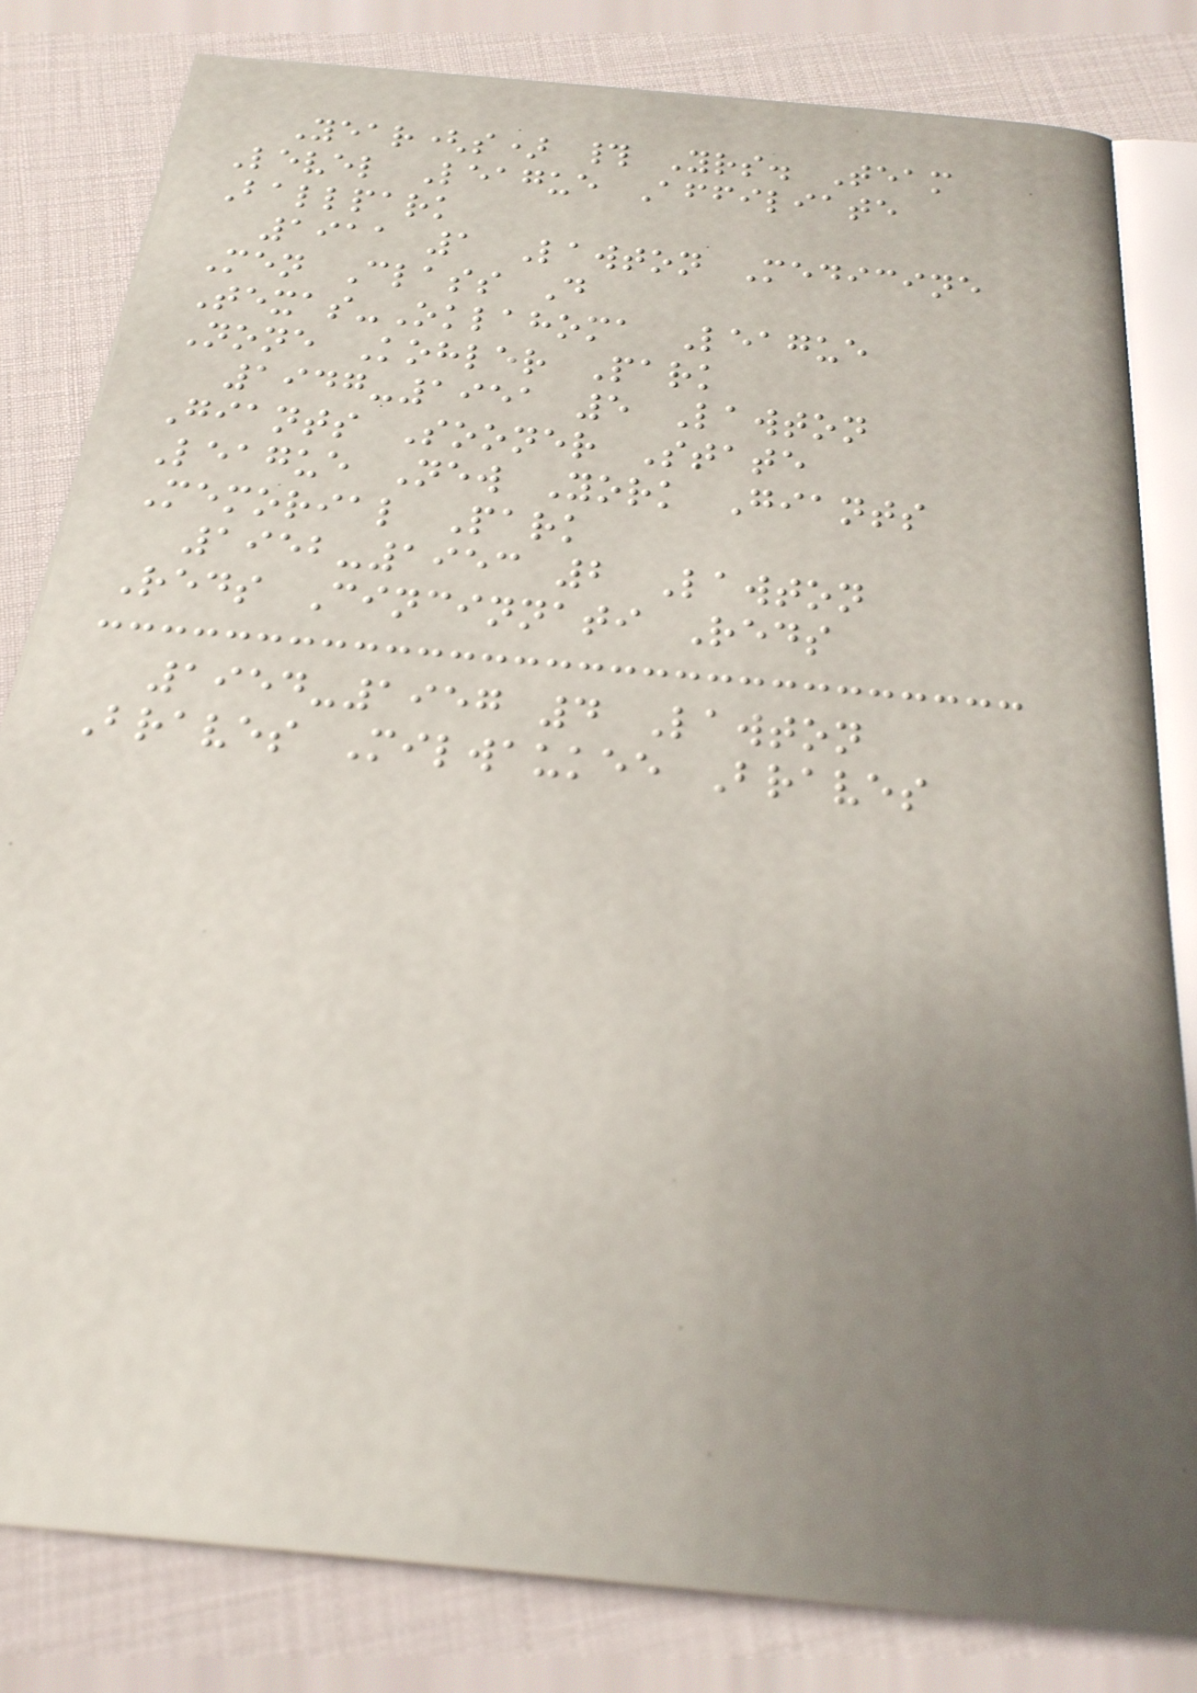Year(s) # Yrs. Team
Level League Affiliate
Ballpark
1911 1 Lawton Medicine
Men Class D
Texas-Oklahoma League
None Kohler Park
1947-1951 5 Lawton
Giants Sooner State
League New York Giants
Memorial Park
1952-1953 2 Lawton
Reds Cincinnati Reds
1954-1957 4 Lawton
Braves Milwaukee Braves
